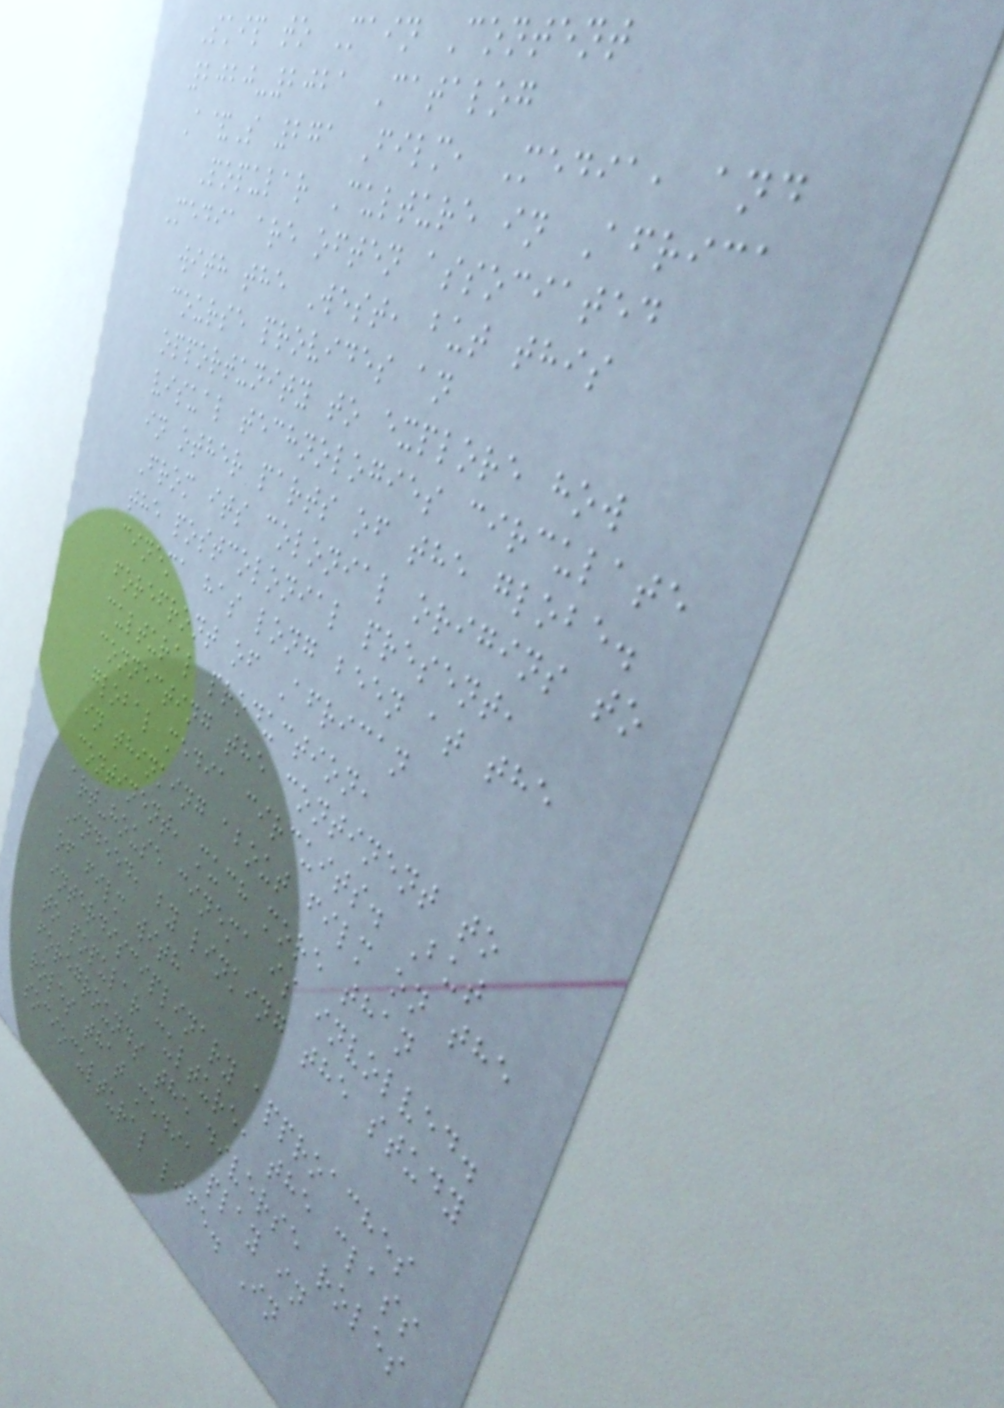Skip to Main Content
2020-2021 Catalog
A&S 271 Film, Media, and
Popular Culture in Africa
Media are often associated
with the West, but this
course provides an
opportunity to explore how
visual technologies circulate
in other parts of the globe.
From its colonial origins to
the postcolonial present,
cinema has long been at the
forefront of African
cultural production,
connecting the continent to
global media circuits. But
in thinking about film on the
continent, much more than
art-house cinema is involved.
Indeed, by linking the study
of film with
interdisciplinary approaches
to popular culture, the class
foregrounds the diverse roles
roles that media play in
sociocultural life. In
